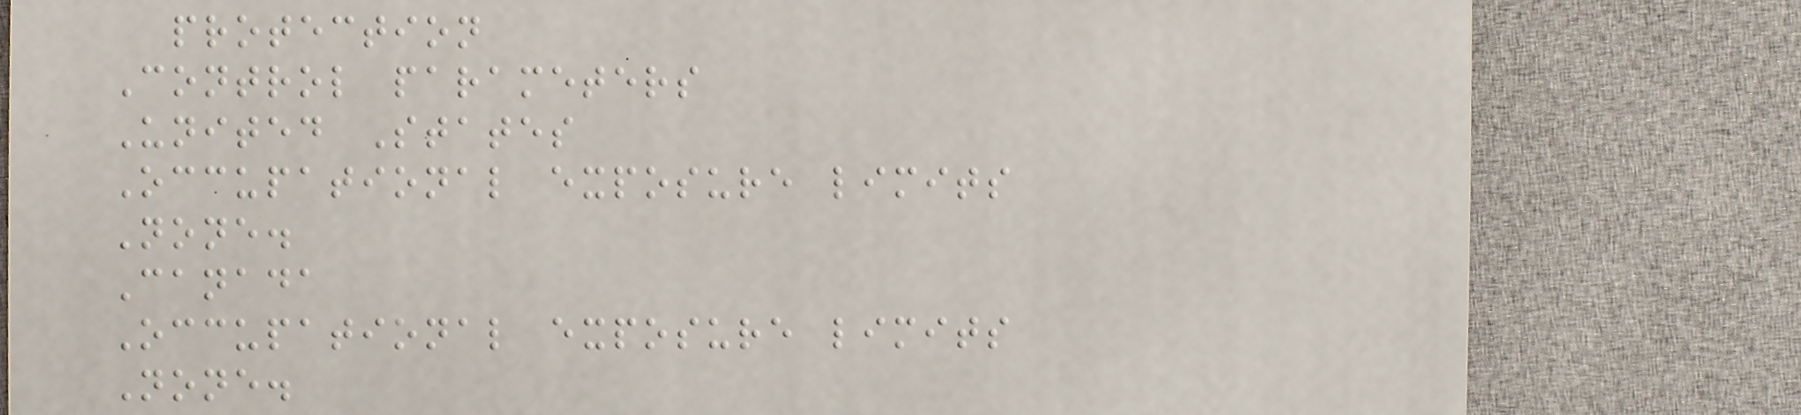protection
Control parameters
United States
Occupational exposure limits
None.
Canada
Occupational exposure limits
None.
